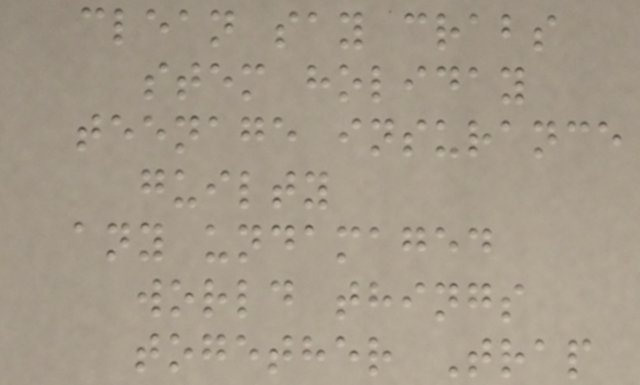clean say crabs
stem holiday
teenage insurance
guilty
any undamaged
world things
together Trap
